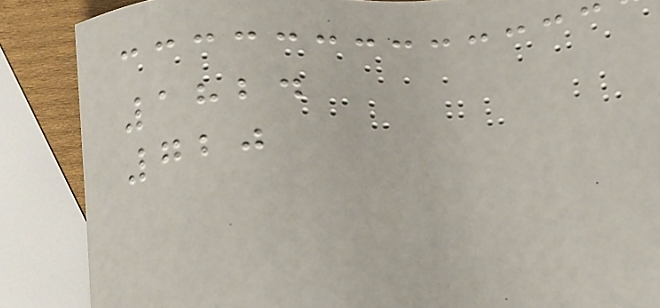1824
720
